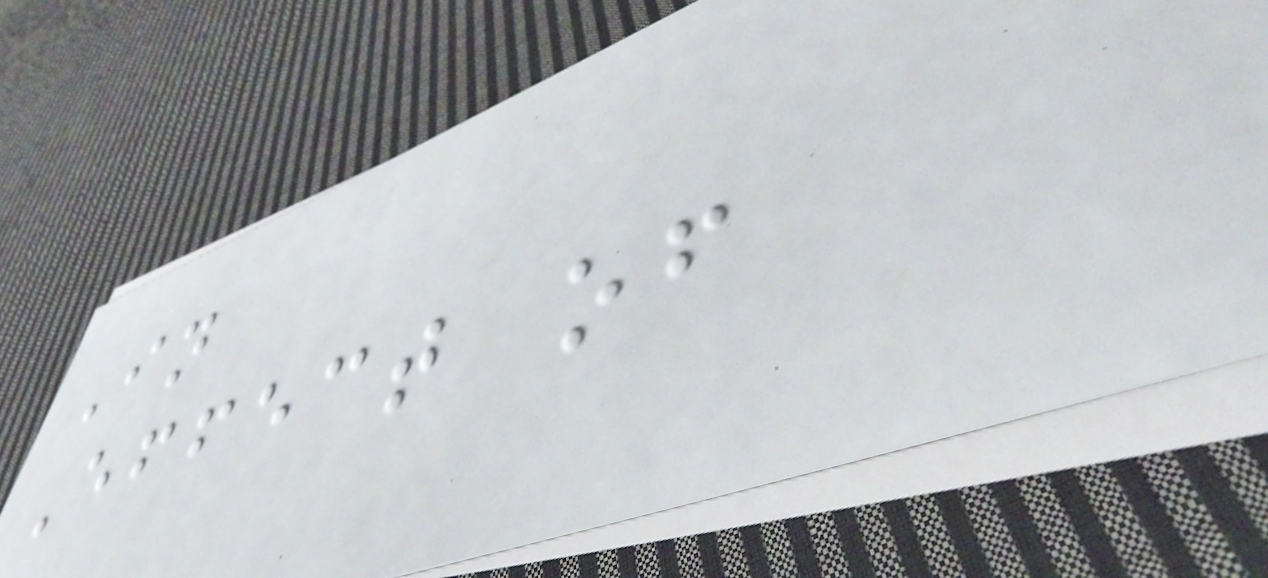In
Effect of
